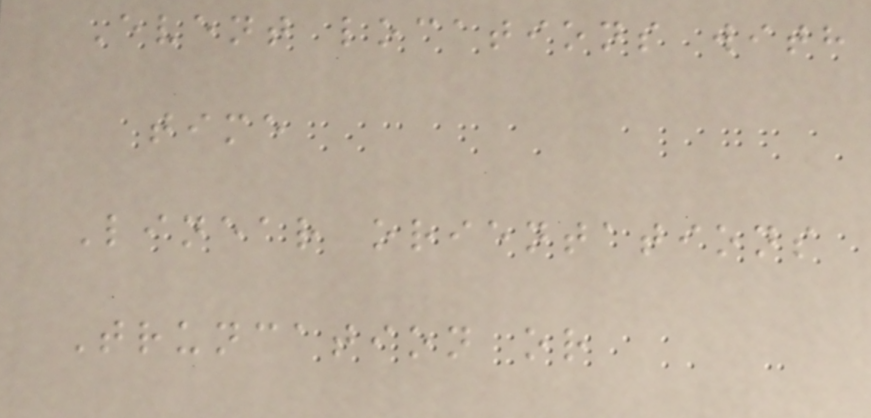Event locations with
time
Linear orientations
Truncation or
